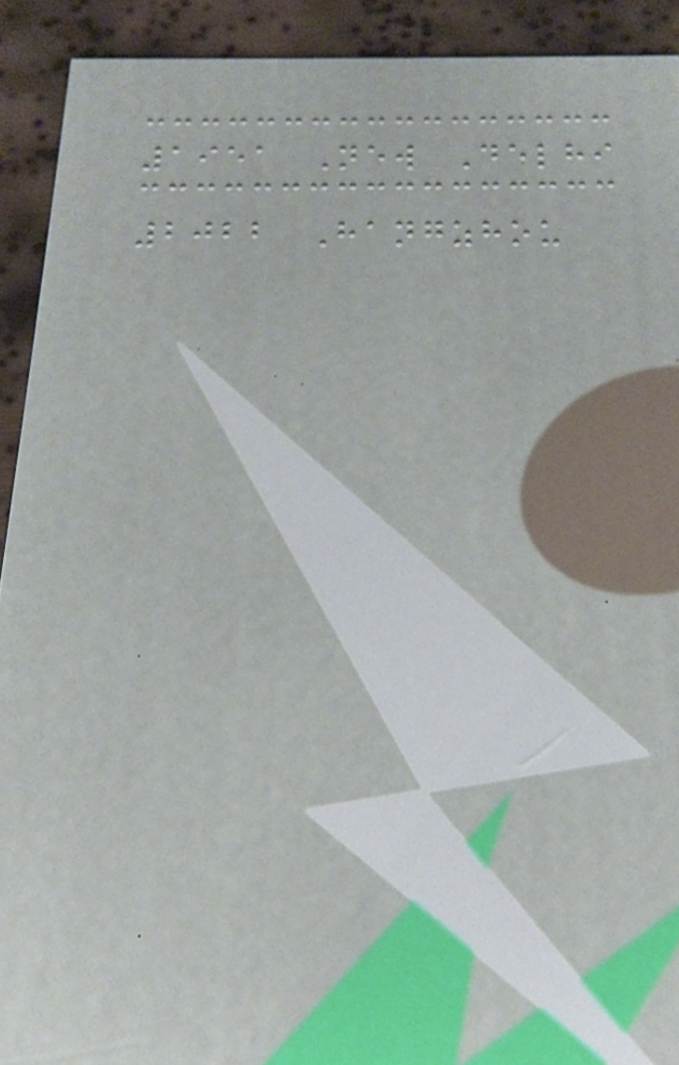1951 New Delhi
2022 Hangzhou
